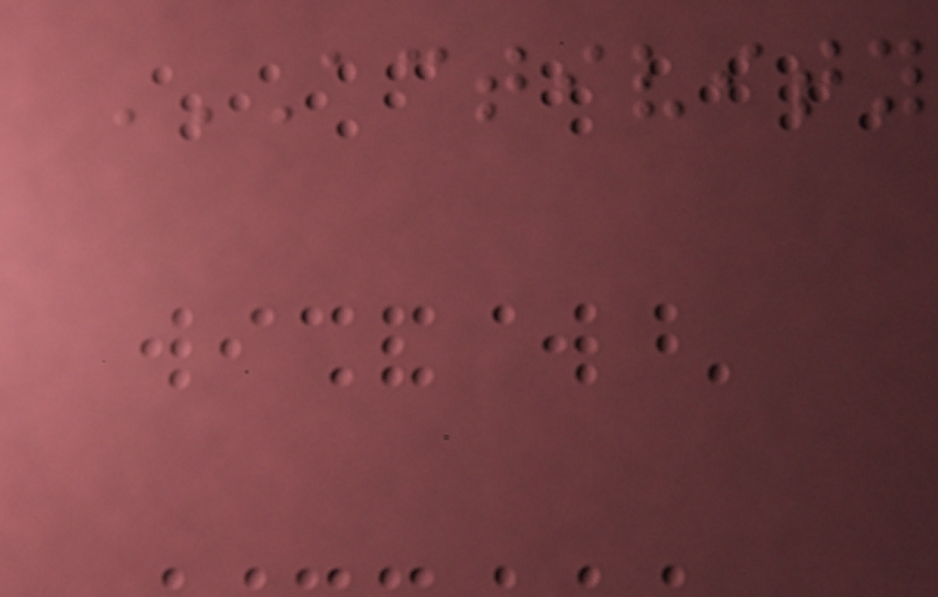ACTIVITY
